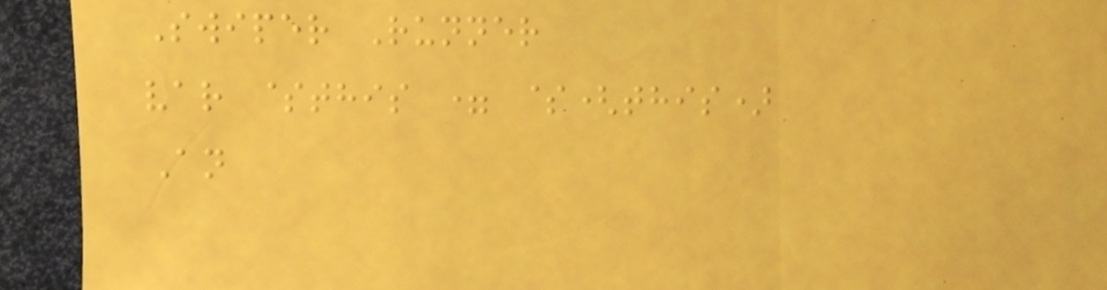Swiper Runner
var $this = $(this)
An
